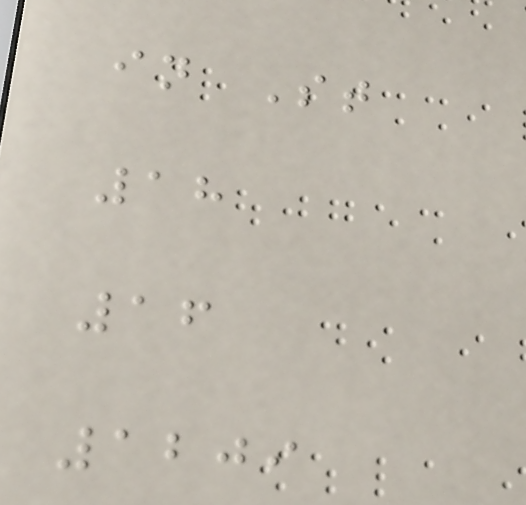in St
18
16
1209
